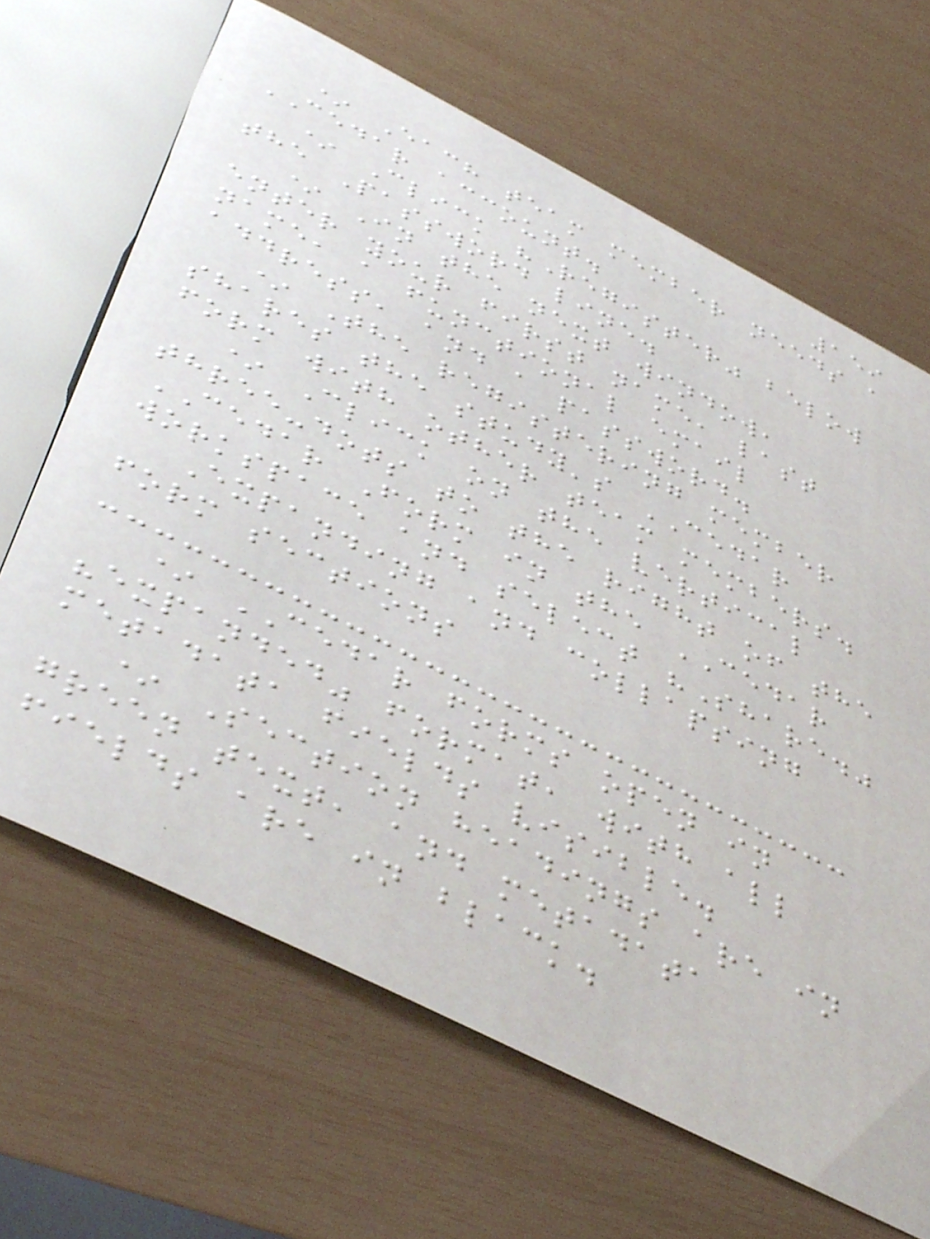159
* Each team member needs a
CEDAR account.
* Click "Register" below
the Password line.
* In the next window,
enter your first name, last
name, a functional email
address, and a password.
* The registering member
shares the study's CEDAR
form with other team members.
* Click on the vertical
three-dots to the right of the
CEDAR Form in the CEDAR
workspace and select "Share."
Expanding and collapsing
form sections
* CEDAR forms open in
"expanded" format, with all
metadata fields visible.
* Section headings are in
green text, and metadata
fields are in black.
